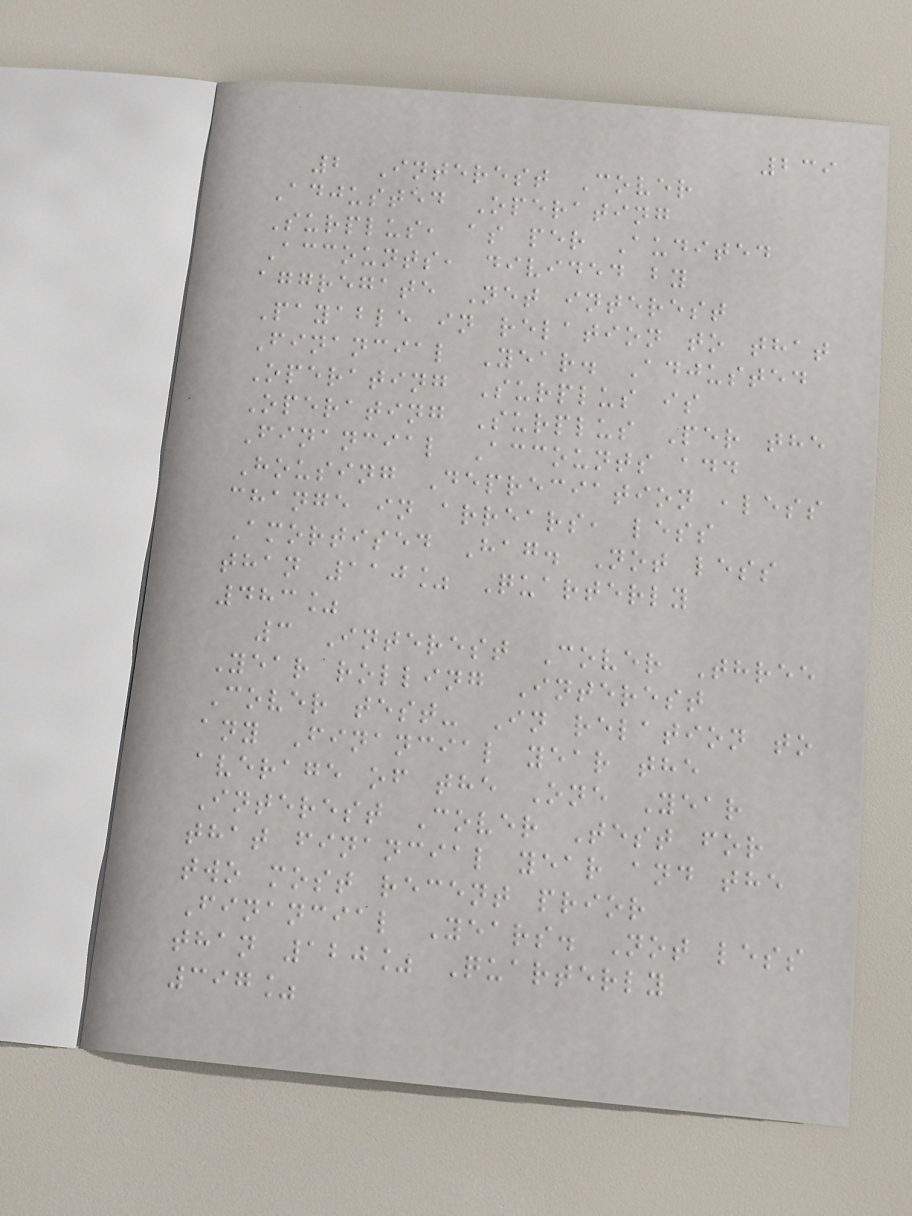239
2 Interest Cover
Adjusted Operating
Surplus, as per Audited
Accounts, divided by
aggregate Net interest
Payable in relation to that
Financial Year. Adjusted
Operating Surplus is
Operating Surplus Per the
Financial Accounts add
Housing Depreciation ,less
change in arrears, less
Amortised Hag. Not less
than 110% Quarterly
483%
3 Interest Cover Three
Year rolling Interest
Cover test- In relation to
any Financial year the
average of the One Year
Interest Cover Test for
that financial year and the
two most recent prior
Financial Years. Not less
than 120% Quarterly
397%
